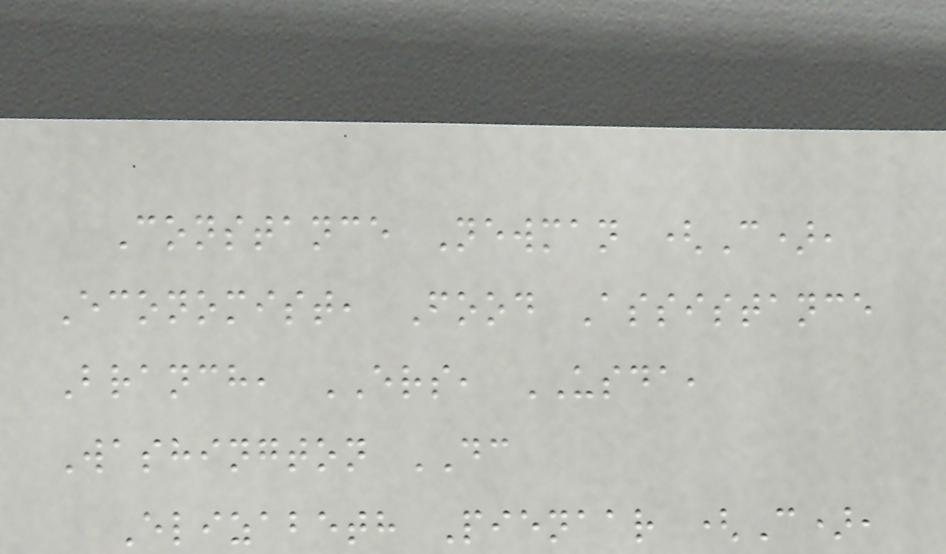Constance Newman (C),
Economist, Food Assistance
Branch, ERS, USDA,
Washington DC
Elizabeth Pienaar (C),
